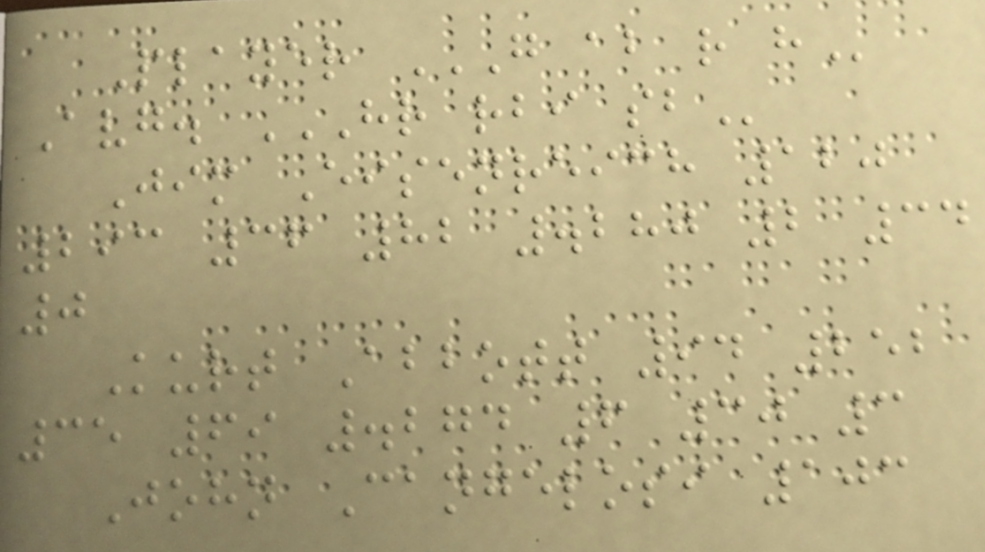Player G AB R H
Avg. HR RBI SB
Jim Eisenreich 120
293 36 82 .280 2 34
0
Kurt Abbott 94 252
35 69 .274 6 30 3
John Cangelosi 103
